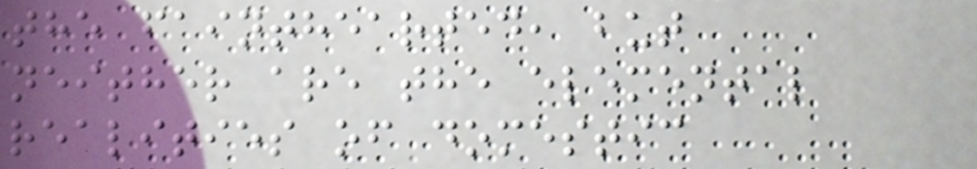the fainthearted, but
neither are the elemental
realities of domestic
